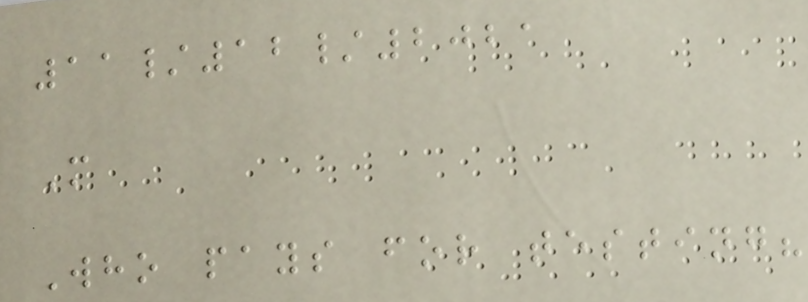11/12/2021
M
Who pays for testing?
